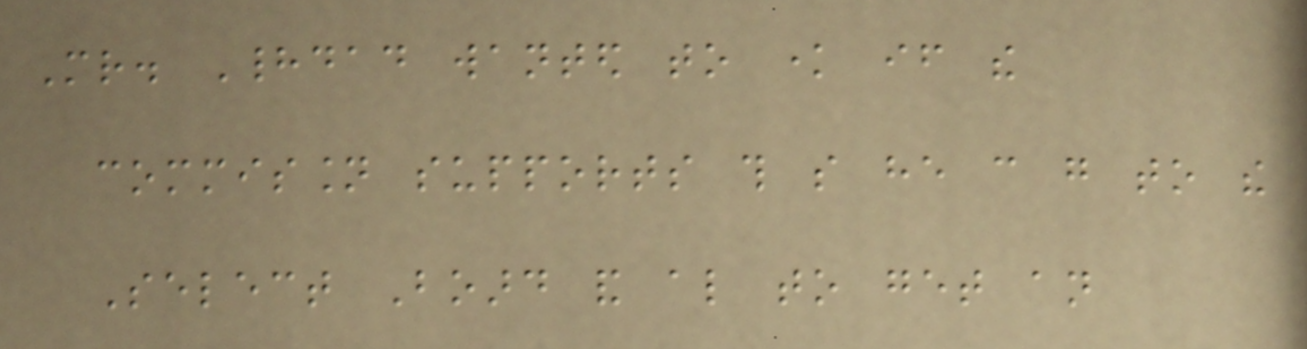Mr. Haddad wanted to know if the
commission supports this so he can go to the
Select Board and also to get an
